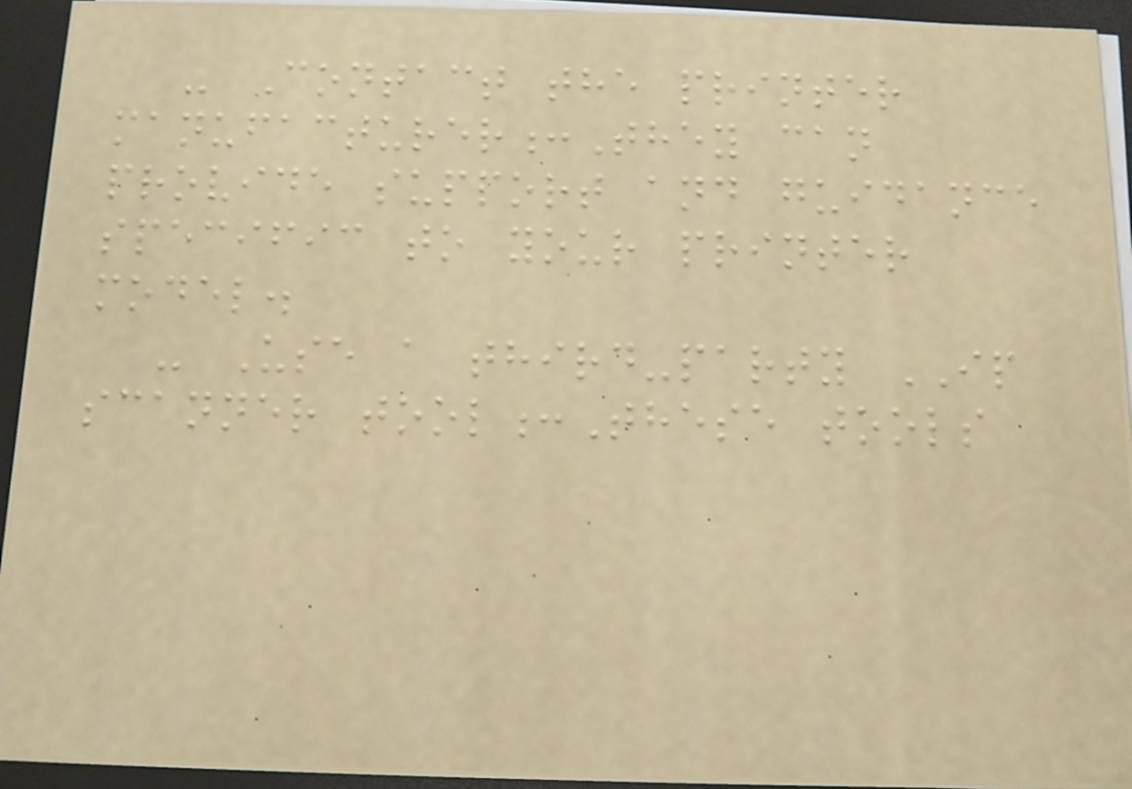- Contact the printer
manufacturer:They can
provide support and guidance
specific to your printer
model.
- Use a third-party IP
scanner tool:These tools
